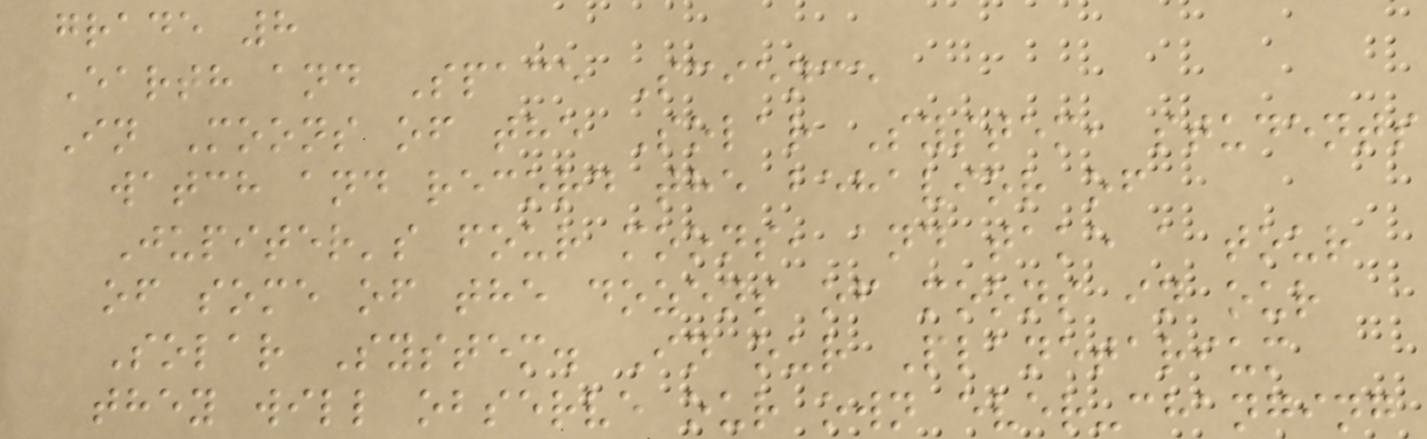grade 8
Earth and Space Science
In Moons of the Solar System, students
watch and record the behavior of
Jupiter's four moons, and take a tour
of some of the dozens of moons in our
Solar System. In our Planetarium
they will observe our own ever-changing
